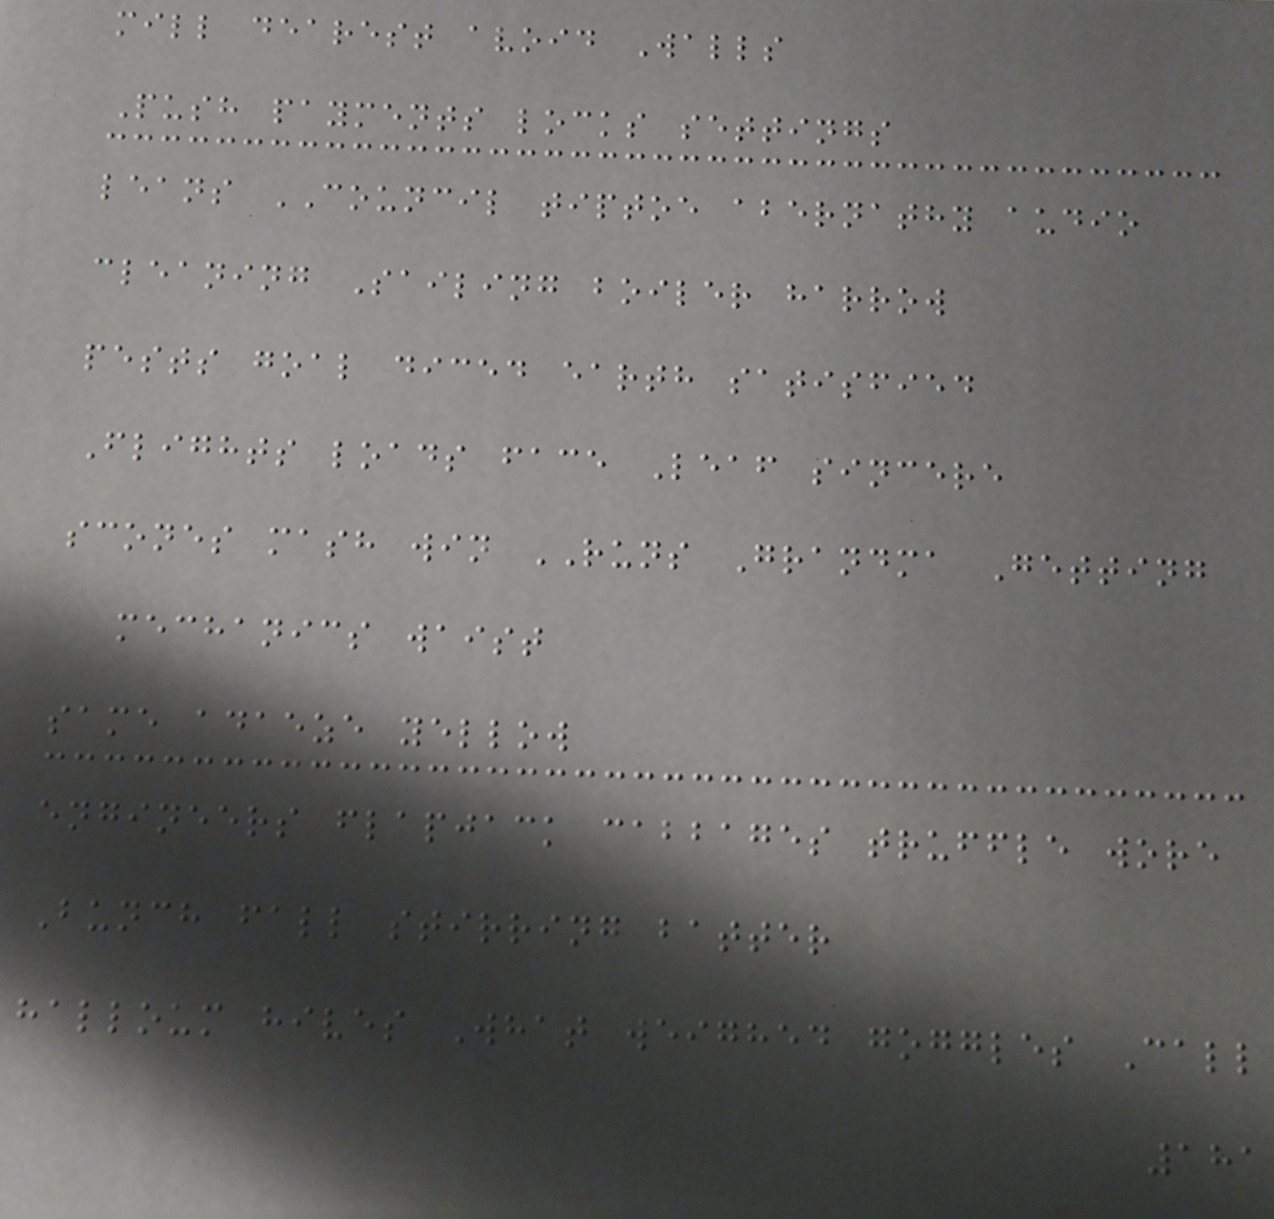mill dearest avoid Walls
Push payments locks settings
leans COUNCIL tiptoe abernathy audio
cleaning Sailing boiler harrow
pests goal diced earth satisfied
Flights loads face Leaf sincere
scones mash win RUNS Grandma Getting
mechanics waist
same adaeze yellow
engineers flapjack cabbages truffle wore
Bunch fall stirring batter
halloum hives What weighed goggles Call
181
